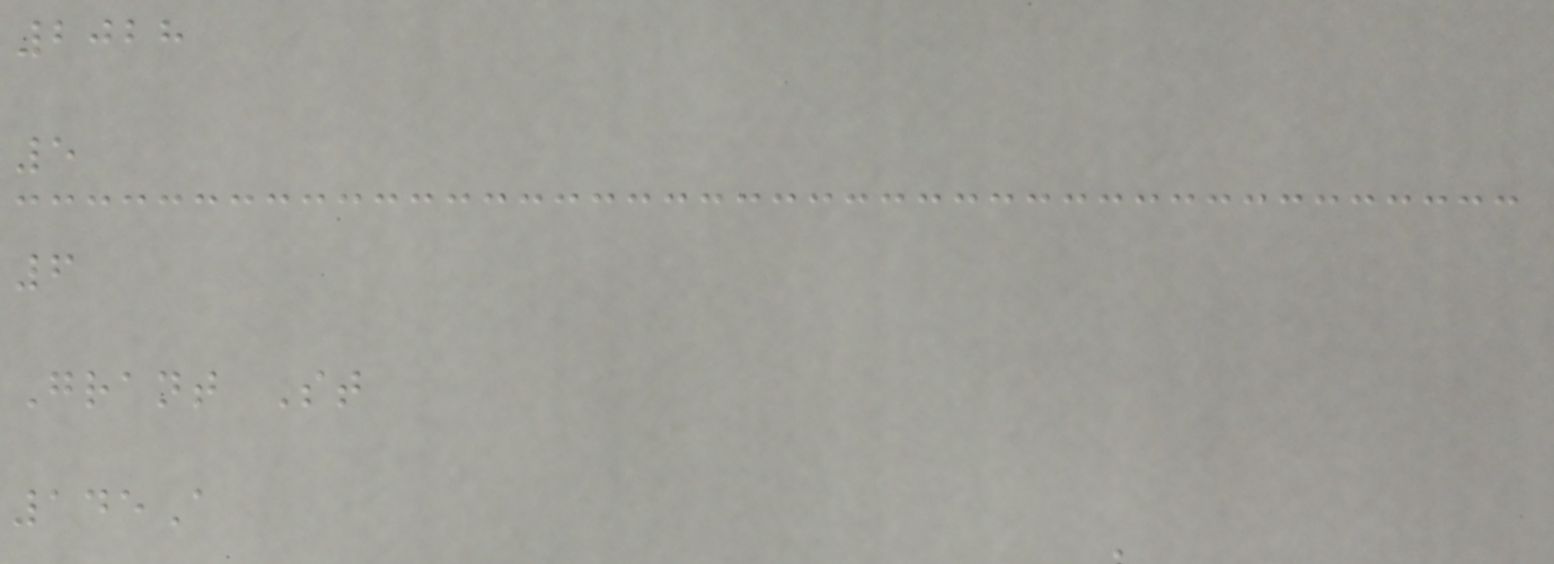2028
5
6
Grant St
145A
